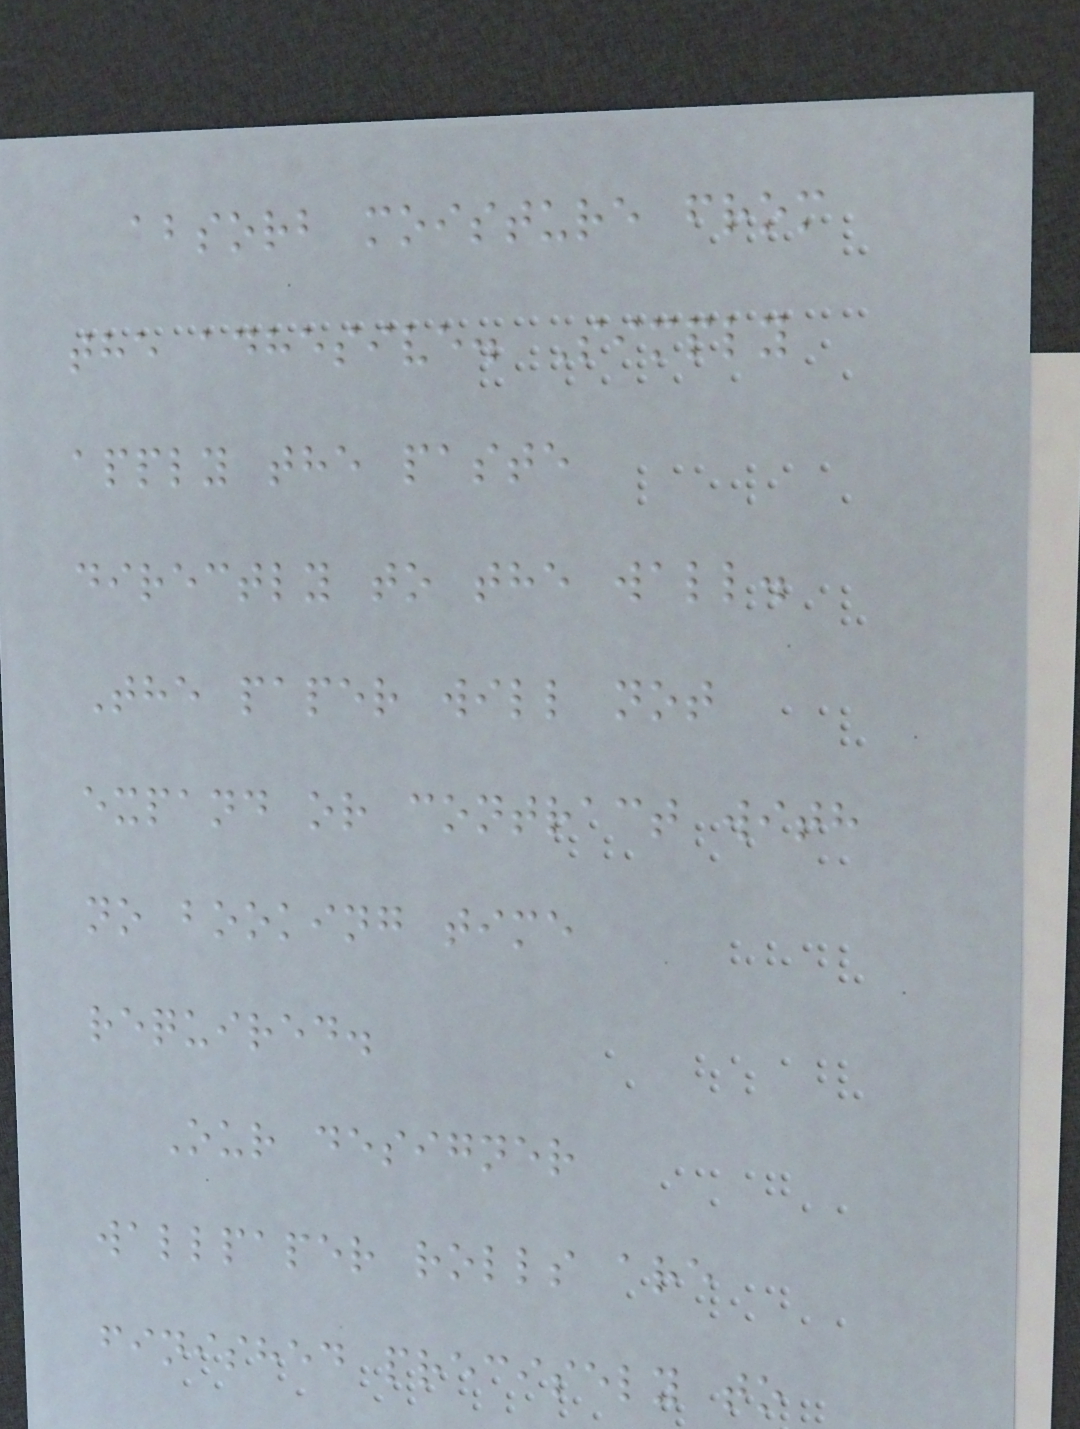absorb moisture from
the adhesive. Simply
apply the paste
directly to the wall.
The paper will not
expand or contract with
no booking time
required.
Our designer
wallpaper rolls are
finished precisely to
